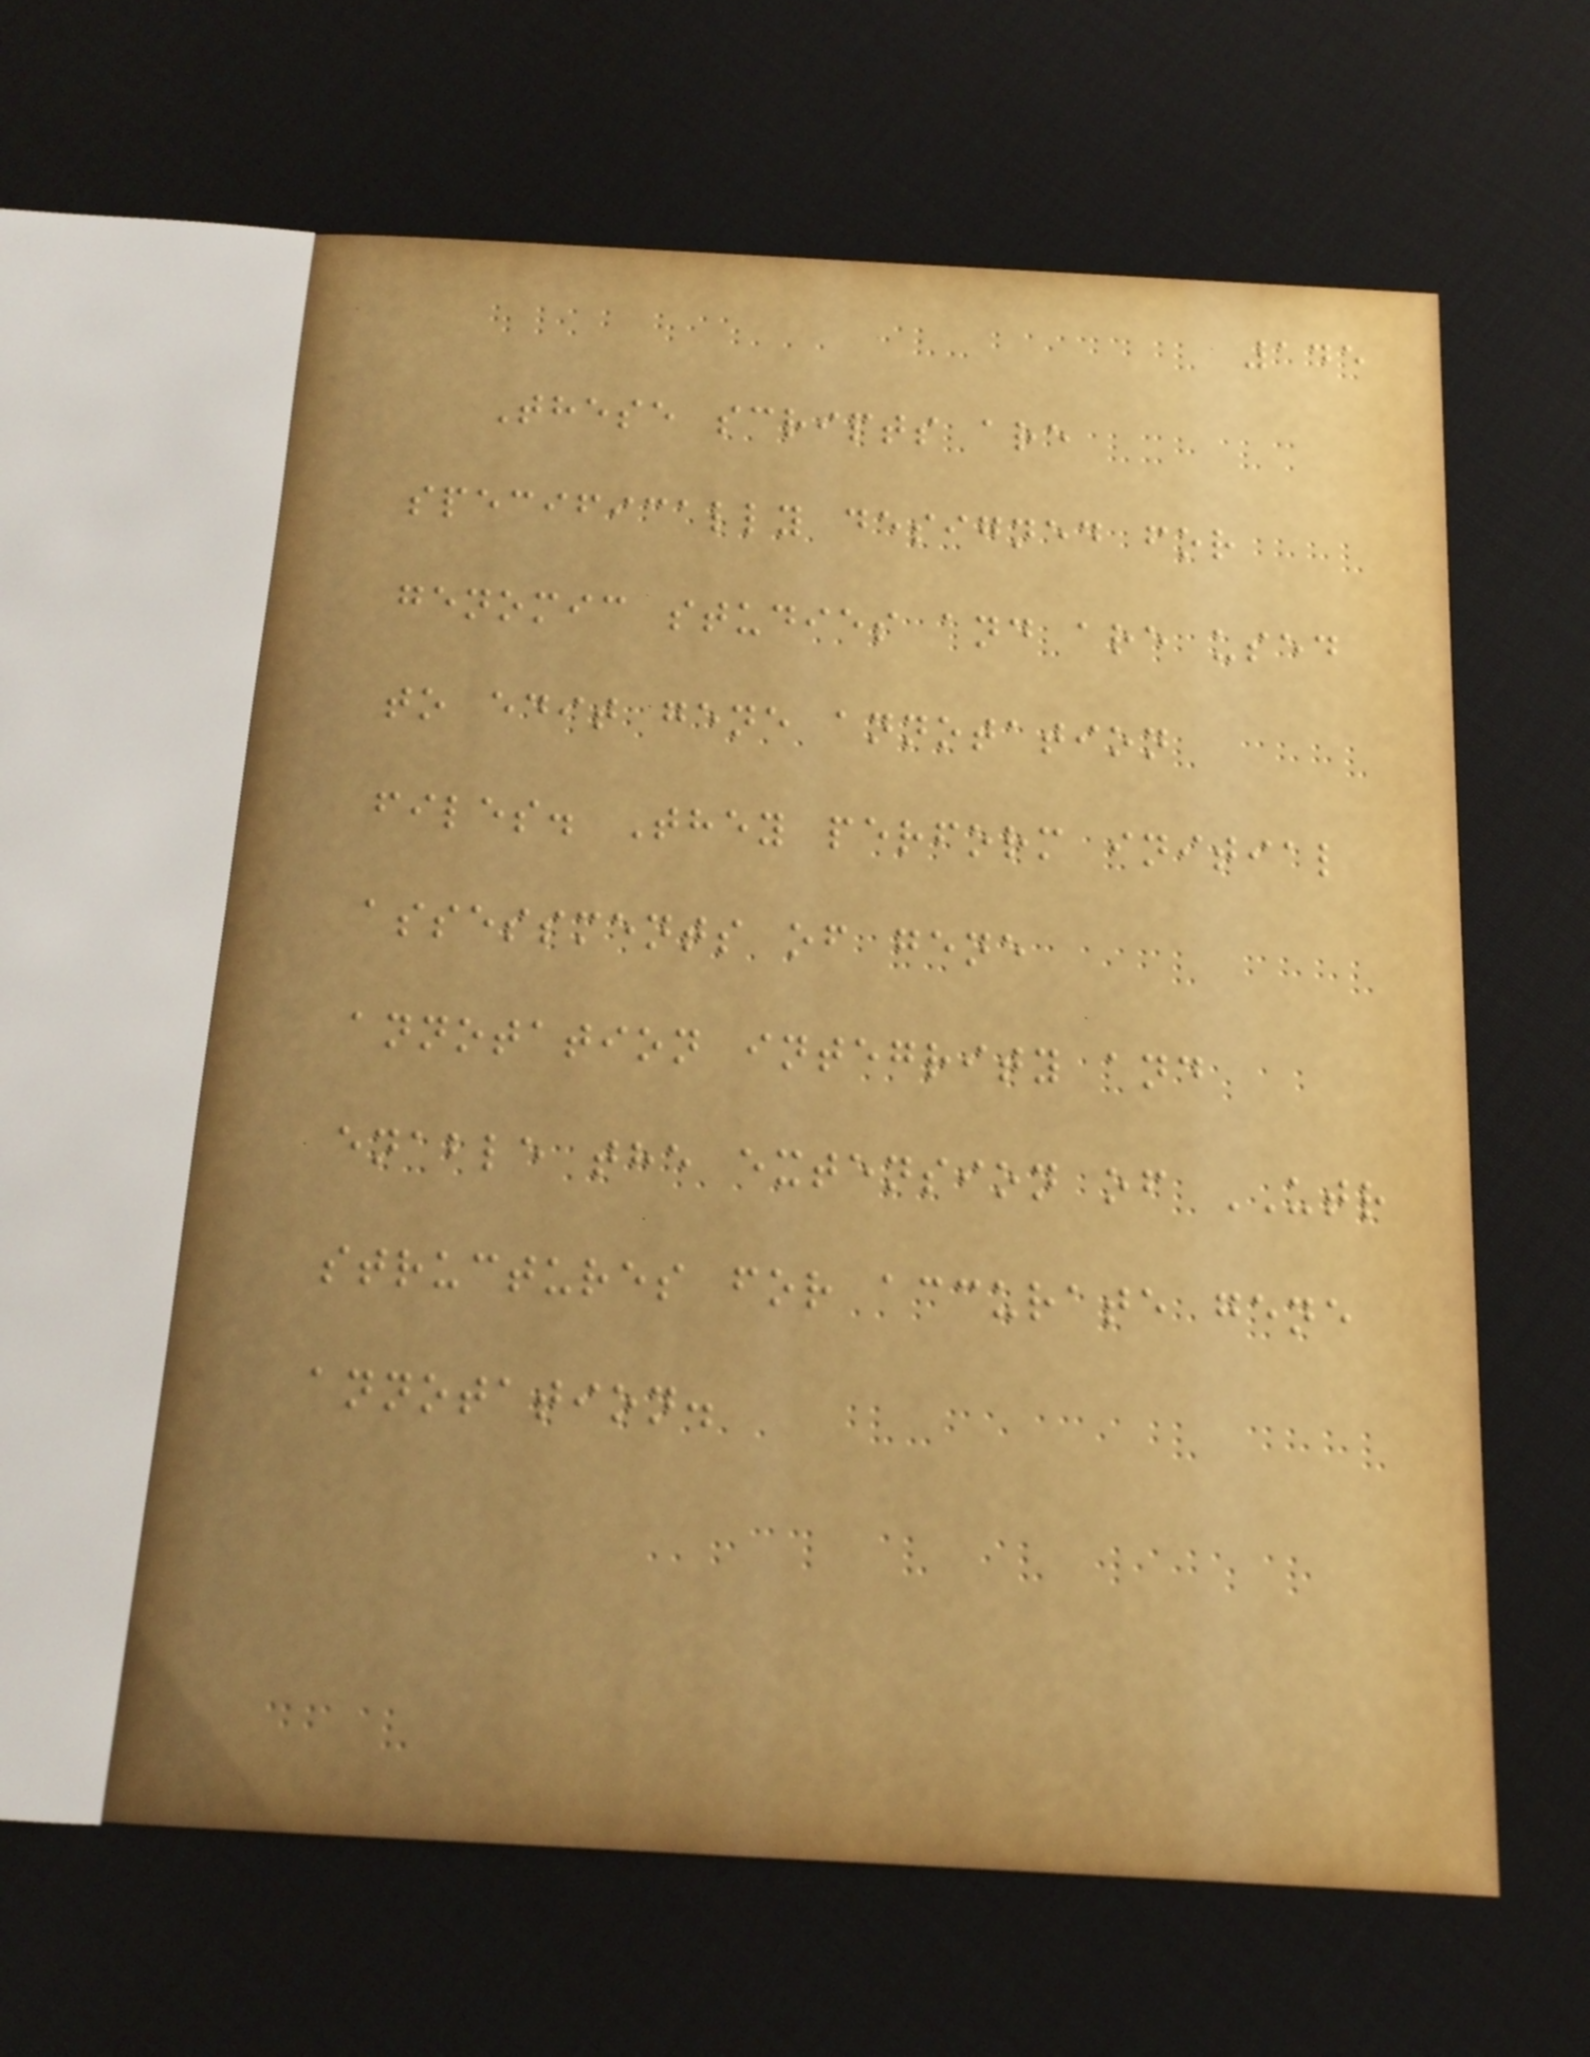145
These scripts are
specifically designed for
genomic studies and are used
to edit gene annotation
files. They perform initial
assessments of gene
annotation integrity and
enable the extension of UTR
structures for accurate gene
annotation.
